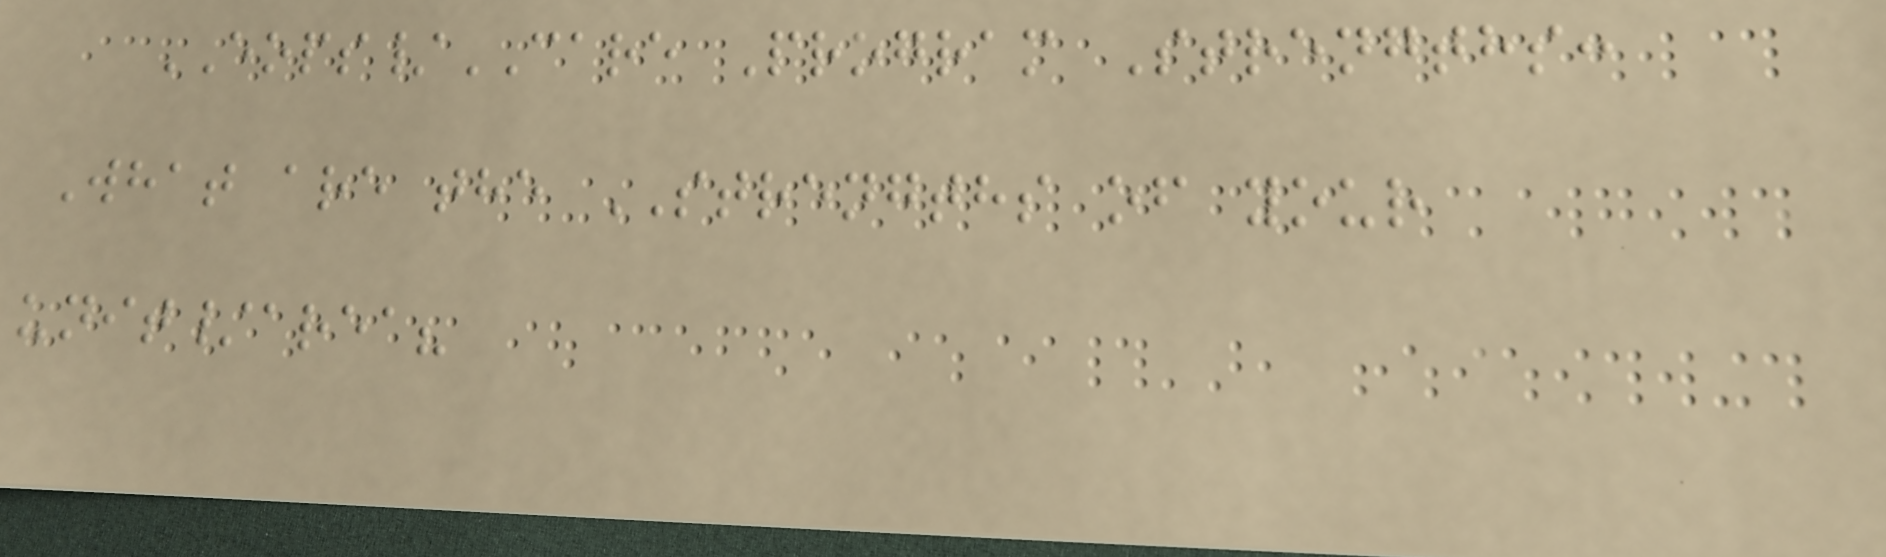EOPS/CARE Program Strengths:
What are the STRENGTHS of your
unit/area?
